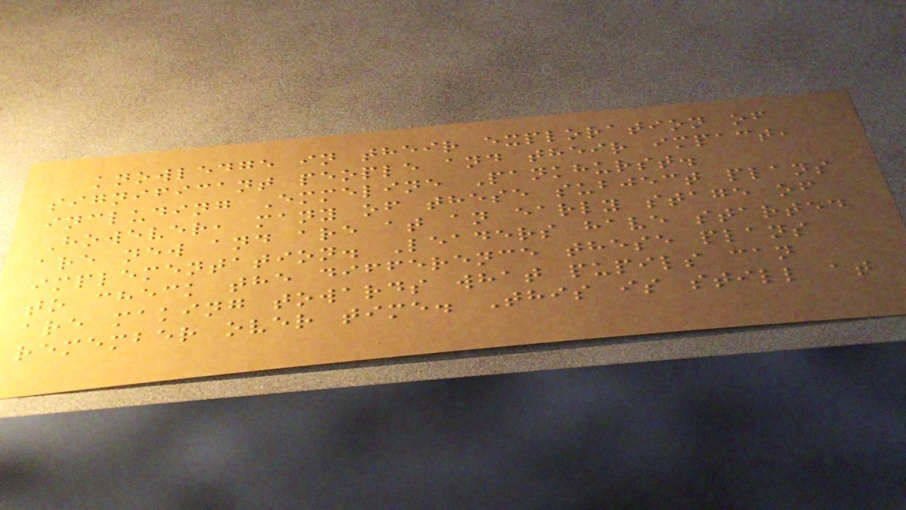knowledge in their exploration of
significant people and their impact,
including Emmeline Pankhurst.
However, many of these subject plans
are new and are at an early stage of
implementation. Leaders have started
to check the difference these plans
are making towards what pupils can
remember over time. This is still at
